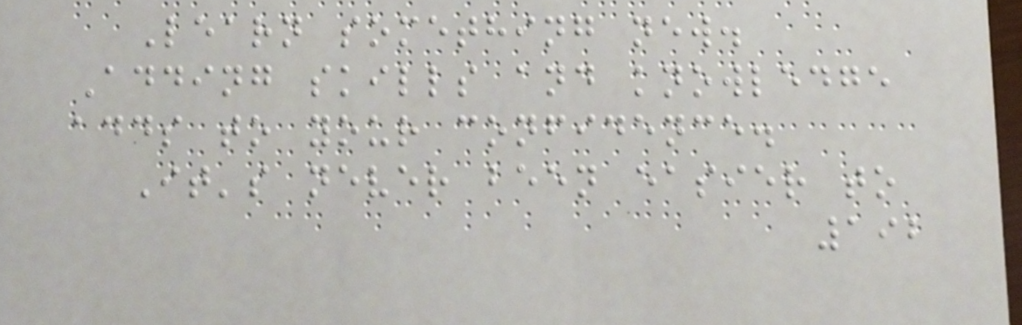Learn something new.
Adding skills and knowledge
adds to your confidence.
It's never been easier to
192
